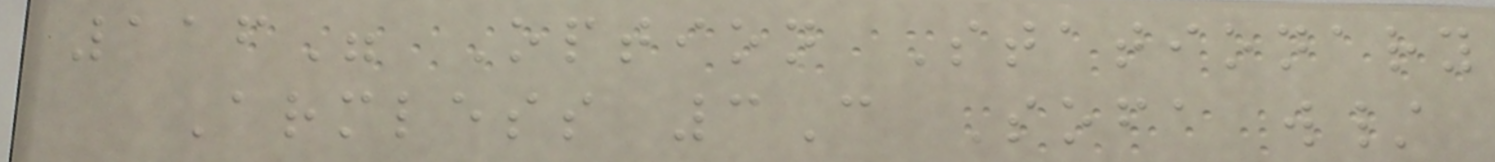116" Option Stationary
Armless 3C Sofa w/
